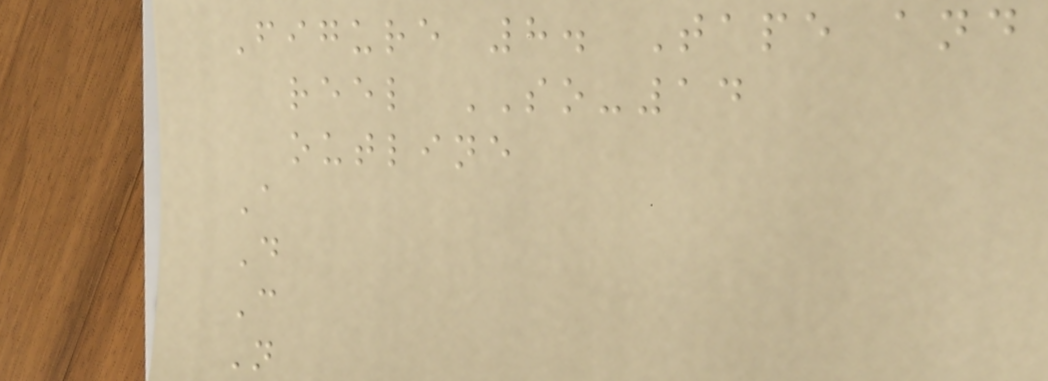Figure 8. Tape and
reel SO-14
outline
A
D
C
N
